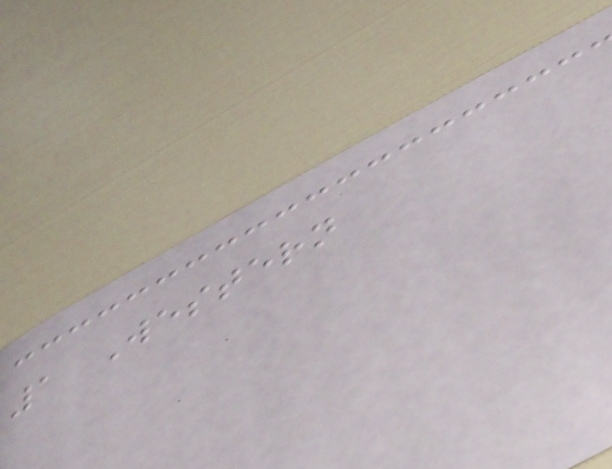1 Western
